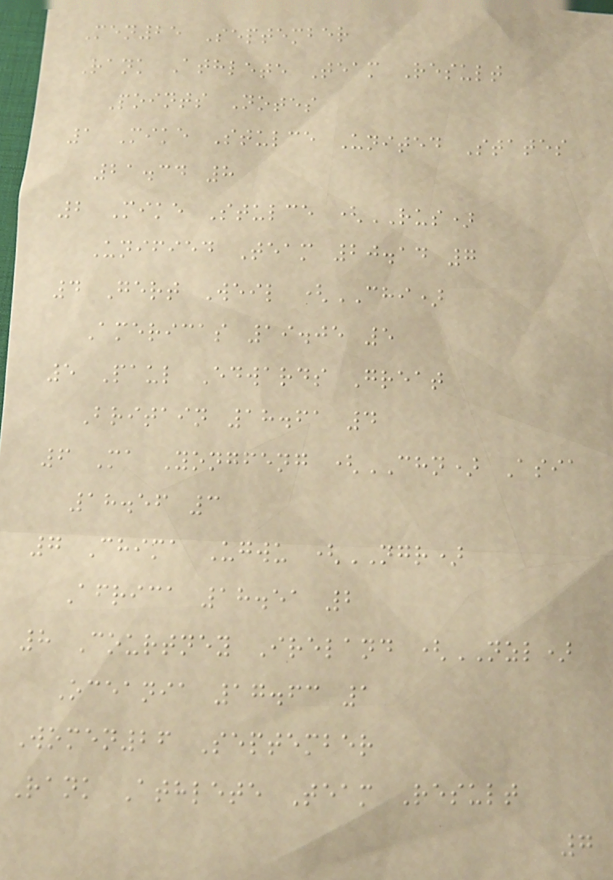Men25 September
Rank Athlete Team Result
Points Notes
1 Mike Stulce United States
21.34 8
2 Mike Stulce (RUS)
Unified Team 20.14 7
4 Gert Weil (CHI)
Americas 19.05 5
5 Paul Edwards Great
Britain 18.61 4
6 Ma Yongfeng (CHN) Asia
18.56 3
7 Chima Ugwu (NGR)
Africa 18.51 2
8 Courtney Ireland (NZL)
Oceania 17.63 1
Women26 September
Rank Athlete Team Result
7
